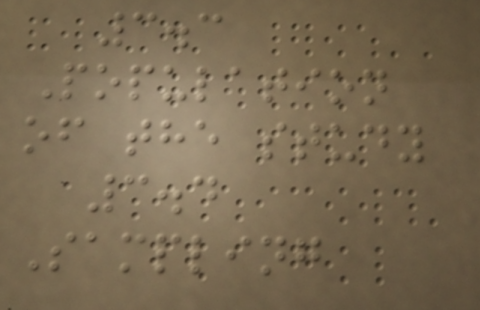3.3
Population
of the study
3.4
Sampling
